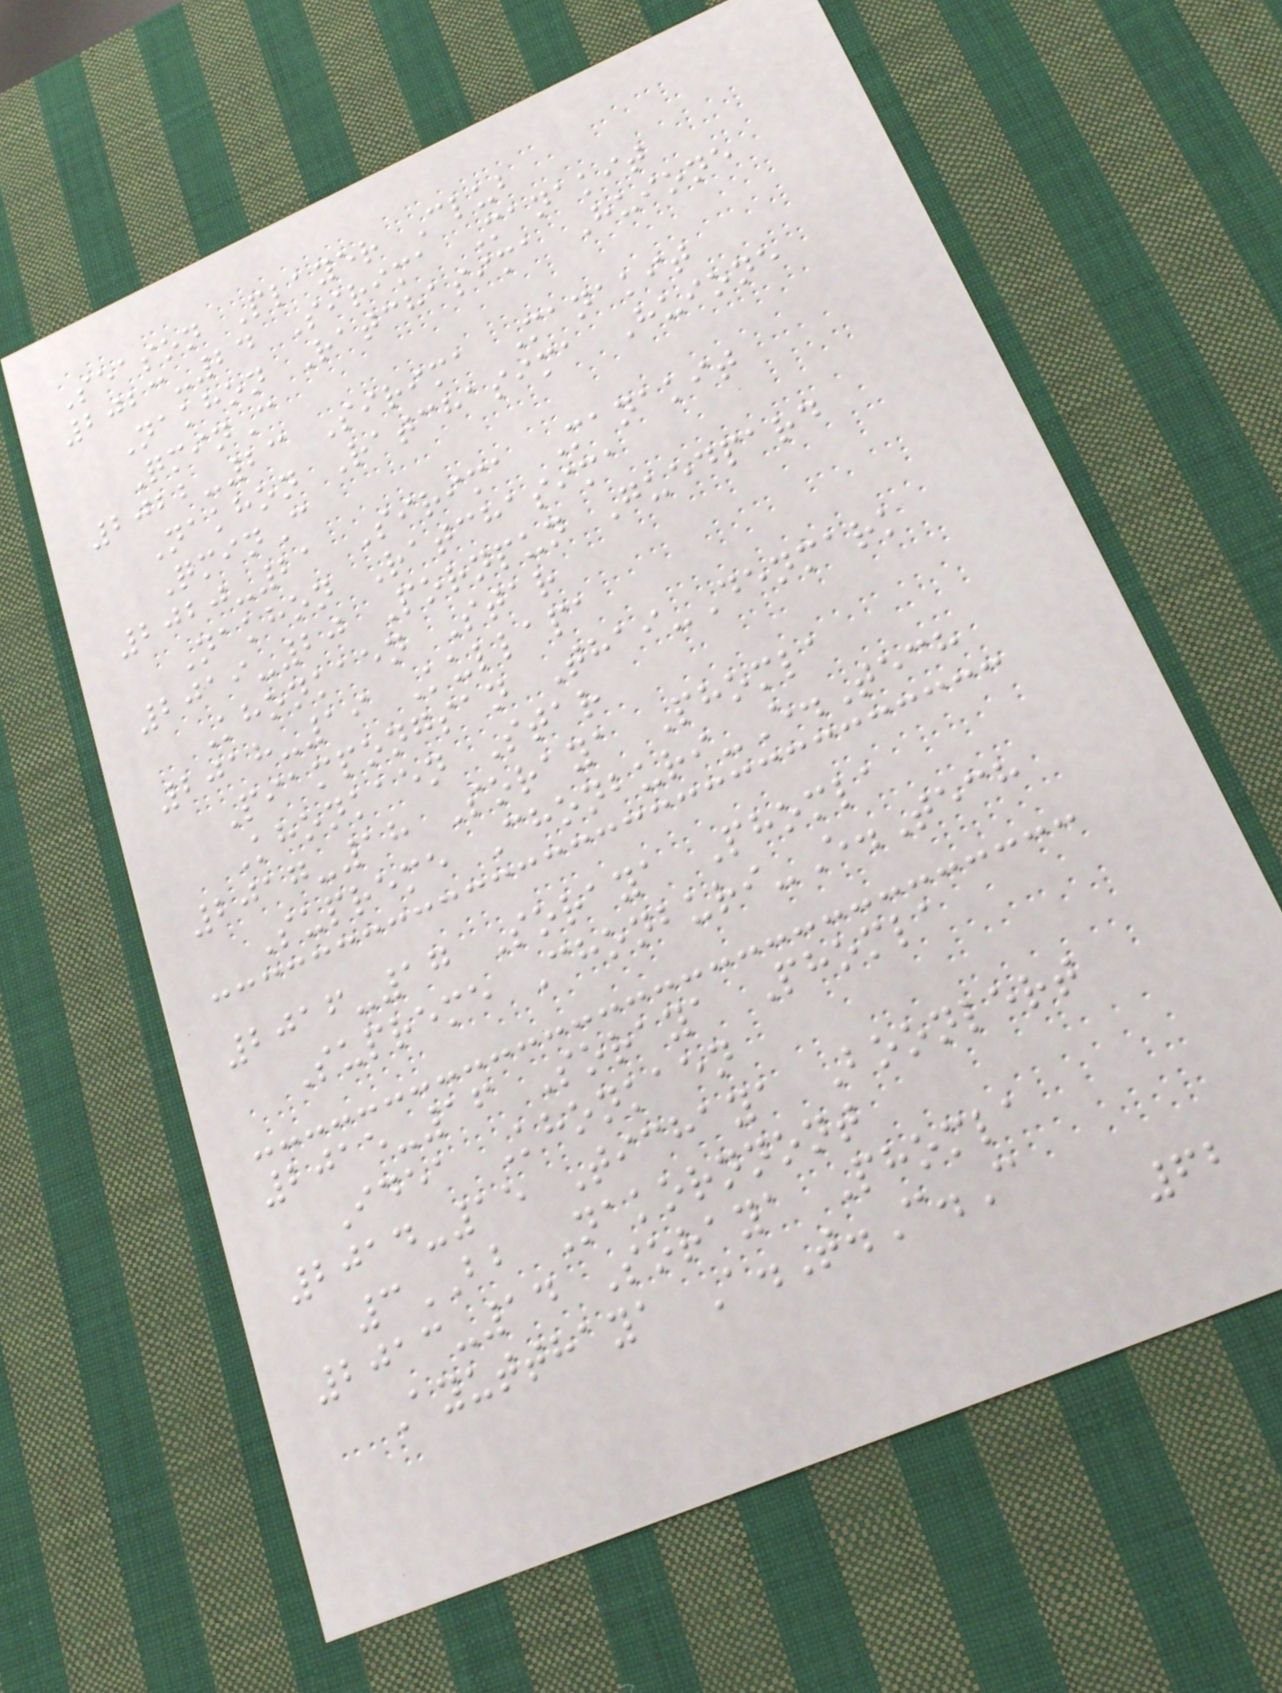Season Player Club
2023-24 Sirima Manakit
Nakhon Ratchasima Huione
QminC
2022-23 Sirima Manakit
Nakhon Ratchasima Huione
QminC
2020-21 Sirima Manakit
Nakhon Ratchasima
2019-20 Pornpun Guedpard
Khonkaen Star
2018-19 Kullapa
Piampongsan Thai-Denmark
Khonkaen Star
2017-18 Soraya Phomla
Supreme Chonburi-E.Tech
2016-17 Soraya Phomla
Supreme Chonburi-E.Tech
2015-16 Soraya Phomla
Idea Khonkaen
2014-15 Tichaya Boonlert
3BB Nakornnont
2013-14 Soraya Phomla
Ayutthaya A.T.C.C
62
